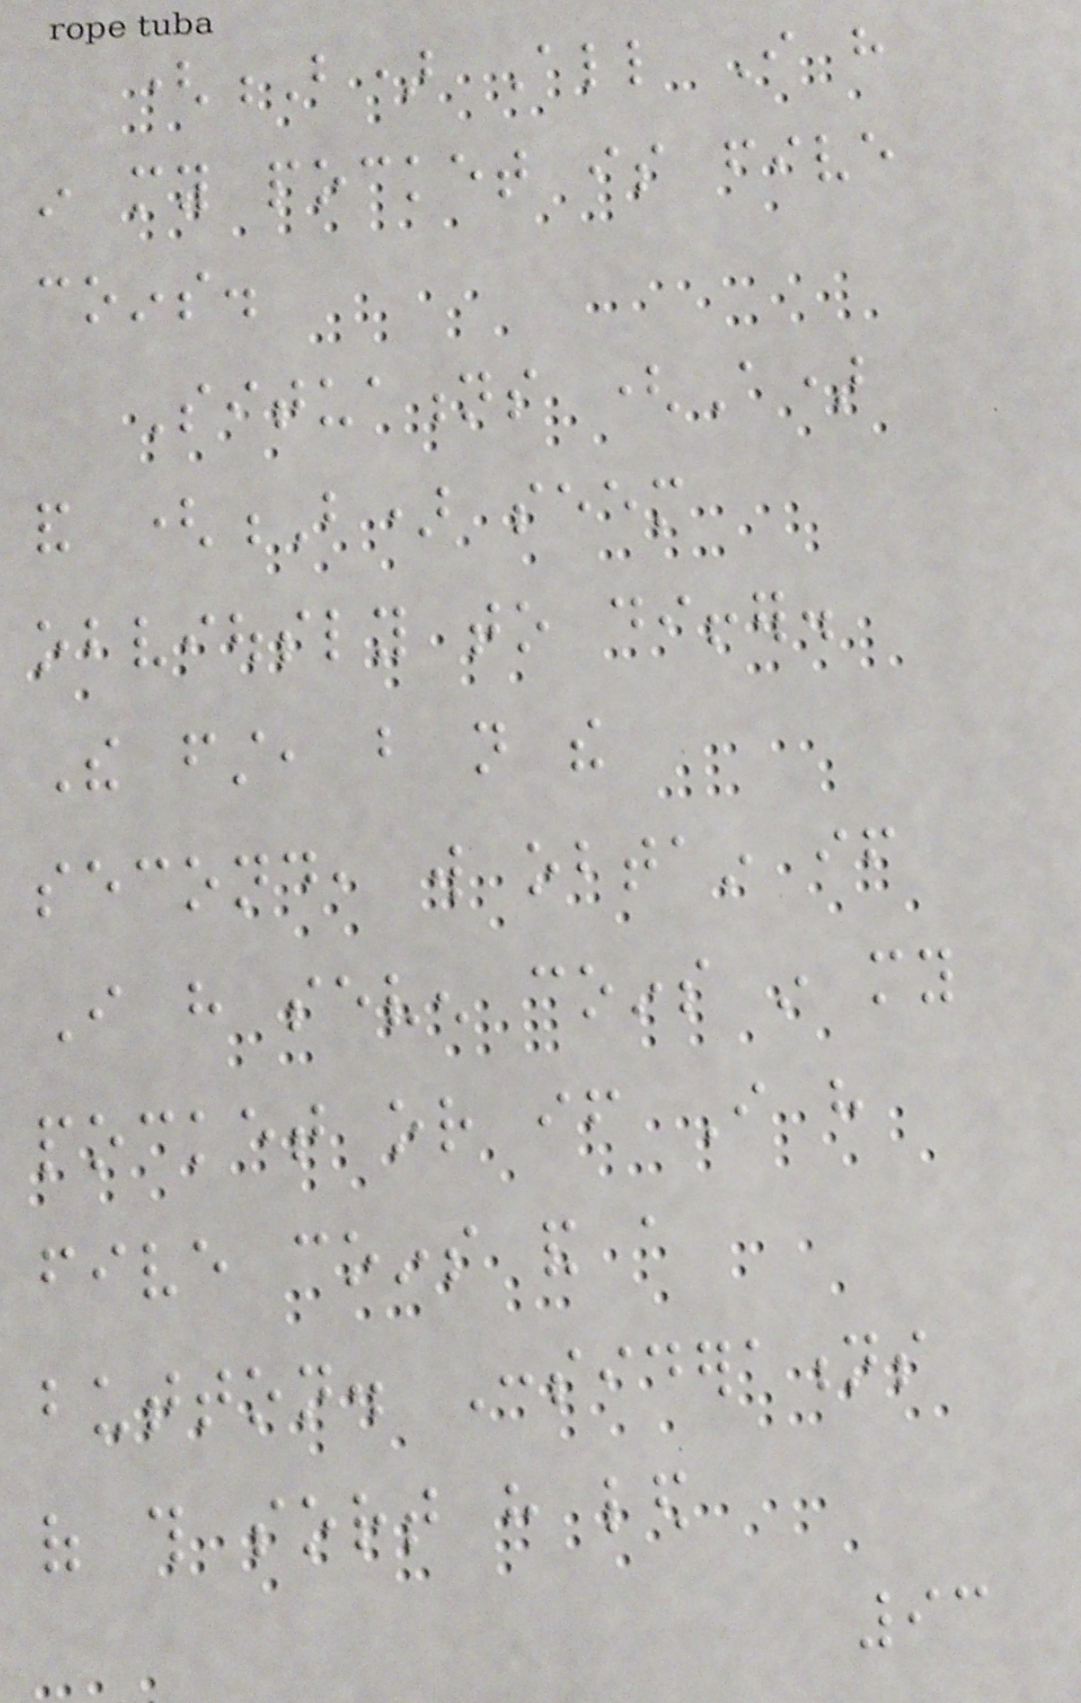(B) All I have
in my pocket is five
coins.
Situations (A)
and (B) seem
obviously to differ.
The first, but not the
second, will obtain if
I have seven coins in my
pocket or if I have
five coins and a
button. Considerations
of this sort have led
93
